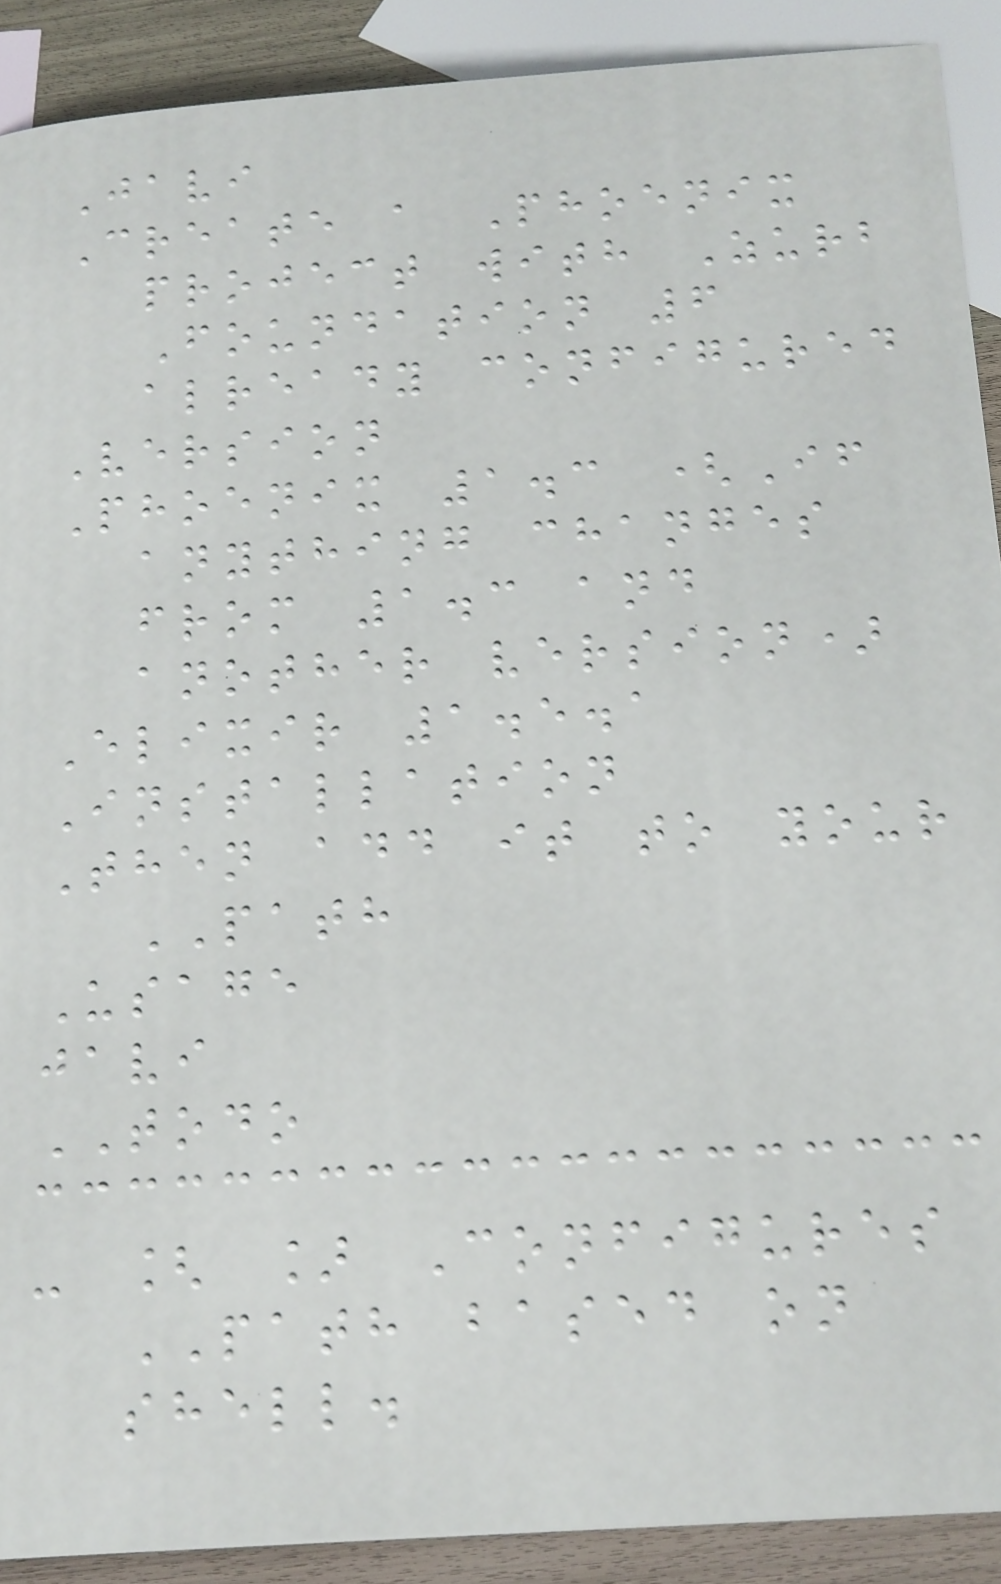Javi
Create a Phoenix
project with Zurb
Foundation 6
already configured
Version
Phoenix 1.3 (If
anything changes
from 1.3 and
another version)
Elixir 1.5.1
Installation
Then add it to your
PATH
Usage
javi
TODO
- [ ] Configures
PATH based on
shell.
